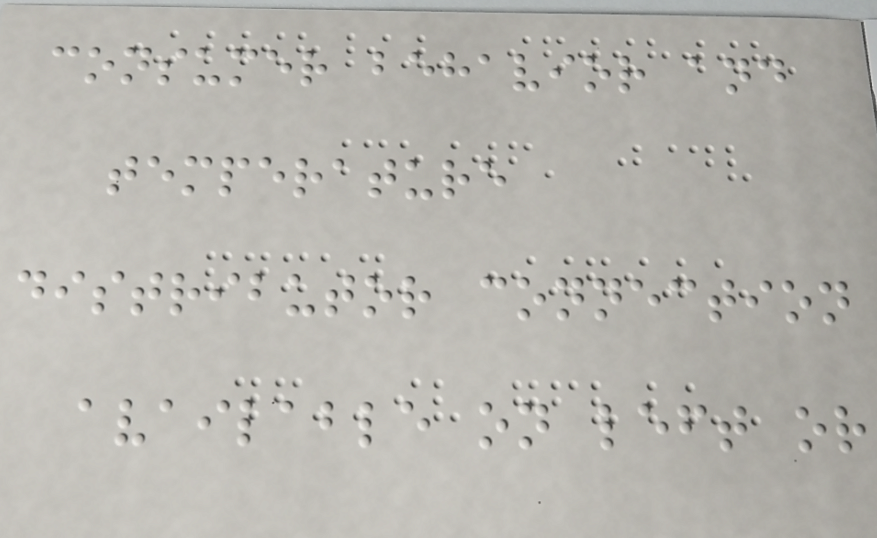consumer behavior and
temperature
distributor connection
available on left or
